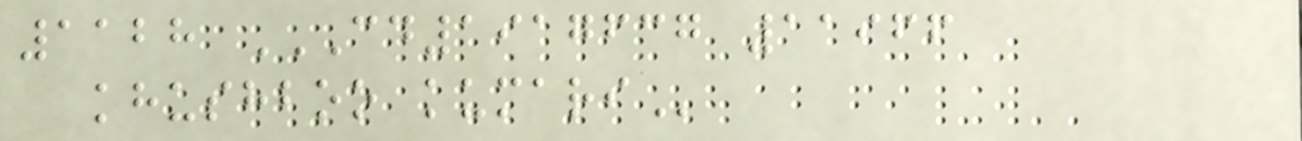1128 CD1917637 11966
KHUSHBOO KUMARI
